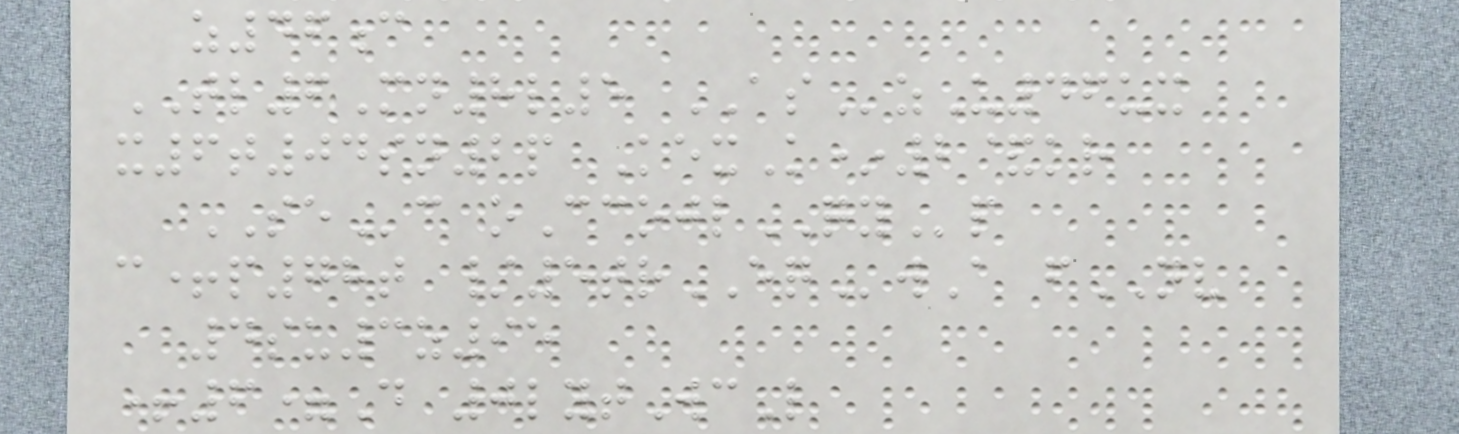z46c
TL6Mn8l5 ASzU46ux
x6t04sn2p KexK*2&kr
SEc oCcojlQYp
c+p78t /5trEQwA fNV
4su3z95
+6=D 0lytWcL
